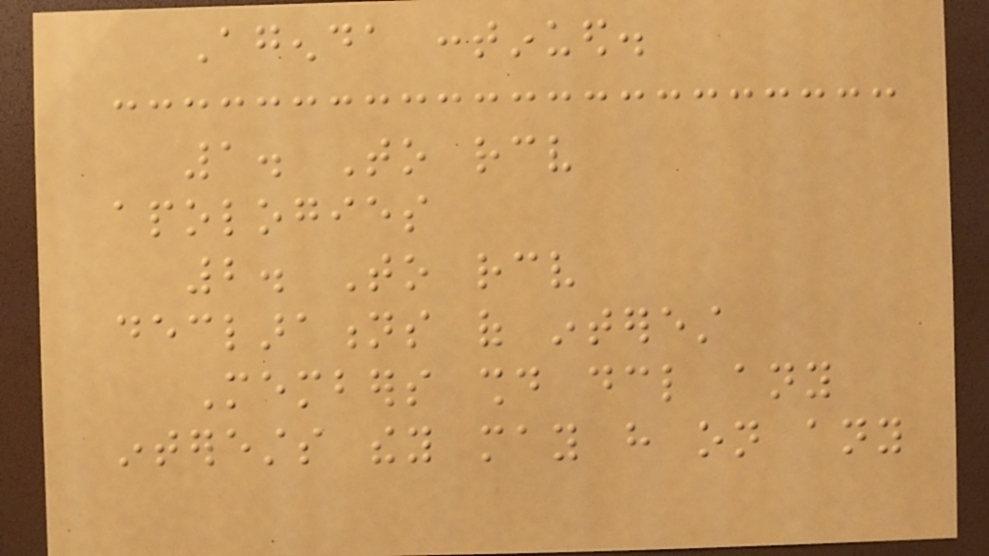Agenda continued.
1. To receive
apologies
2. To receive
declarations of interest
Members should declare any
interests they may have on any
